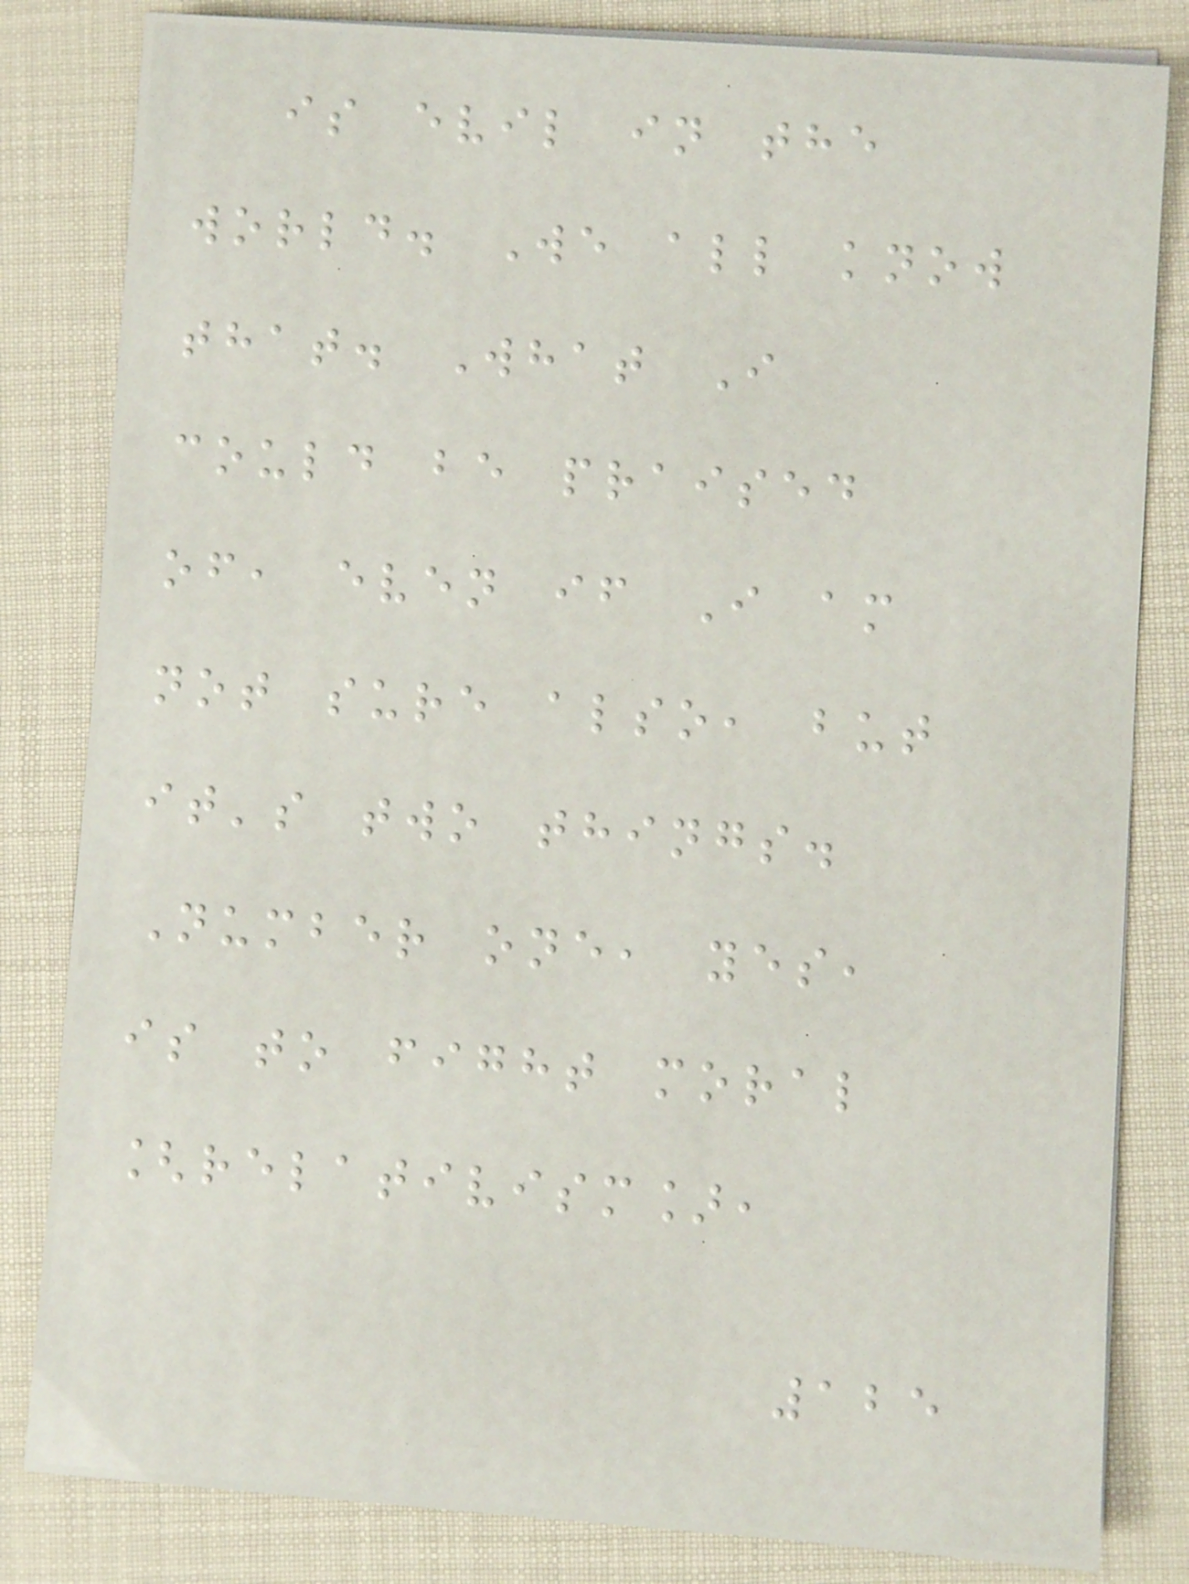is evil in the
world. We all know
that. What I
could be praised
of, even if I am
not sure also, but
it's two things.
Number one, yes,
is to fight moral
[relativism],
125
